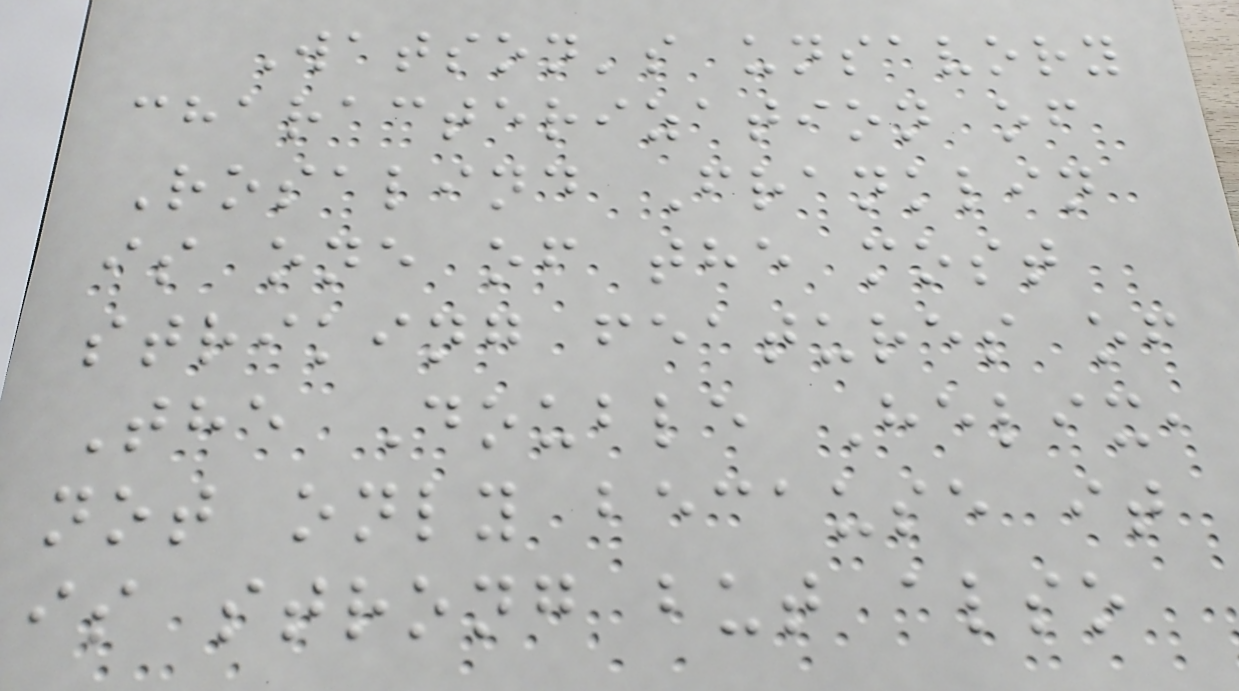Watson's unsavory
characterization of
Rosalind Franklin
is one of the most
striking features of
The Double Helix,
not only because it
is strong but also
